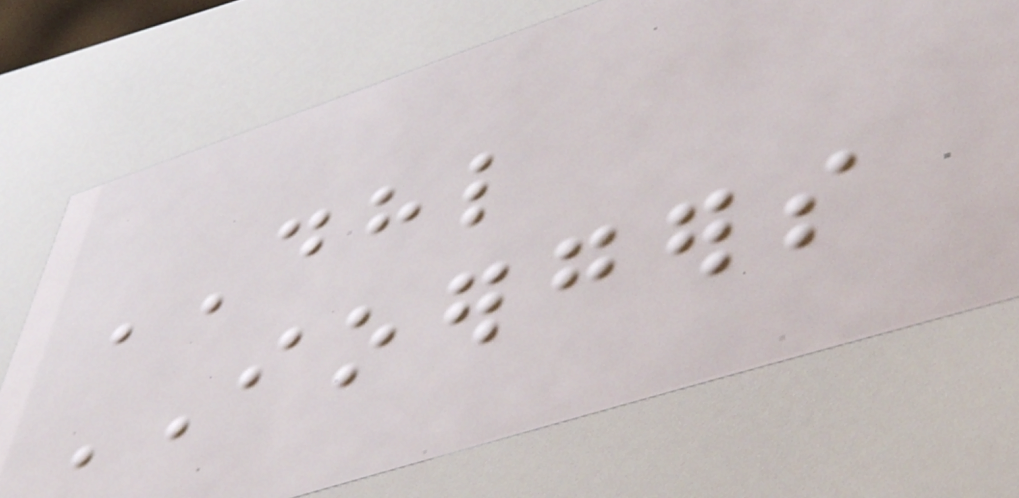DHL
IOERGERS
